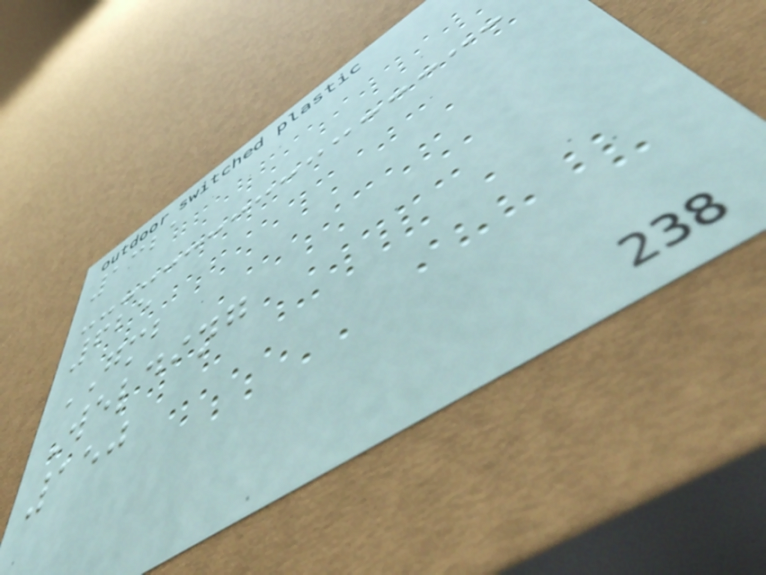1321
625
GMB
Welding
150
